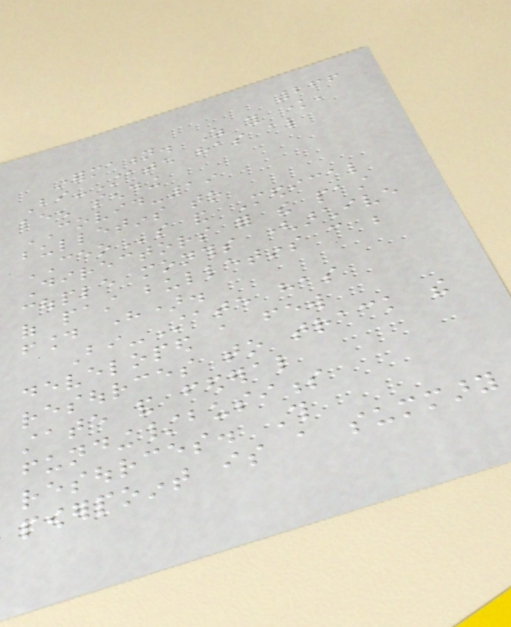266
information. As you know,
Bi-State has also
been sending
COVID-19
bulletins to
CEOs and Medical
Directors for the past
couple months (archive
of past bulletins can be
found here).
Bi-State has
developed a few
resources to track the
state and federal
funding/business
resources. This
powerpoint is a summary
